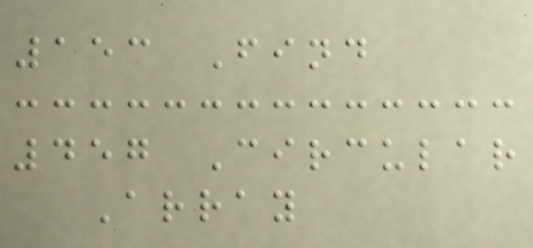153 Find
457 Circular
Array
